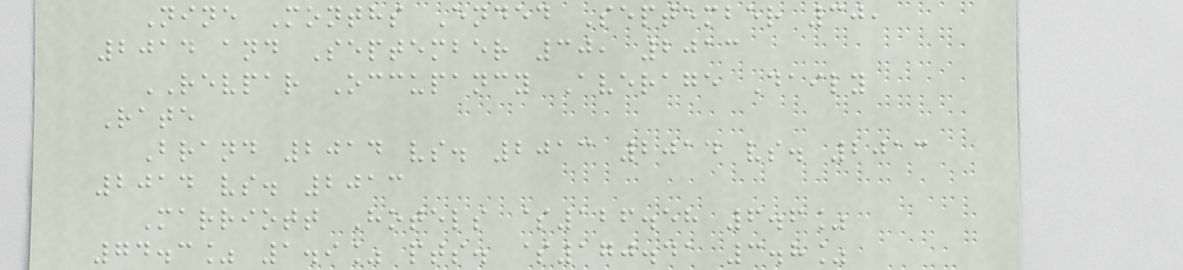Nine Months Ended September 30,
2014 and September 30, 2013
REVPAR Occupancy Average Daily
Rate
Brand 2014 vs. 2013 2014 vs. 2013
2014 vs. 2013
Marriott Hotels $126.58 6.6%
74.3% 1.9% pts. $170.41 3.8%
